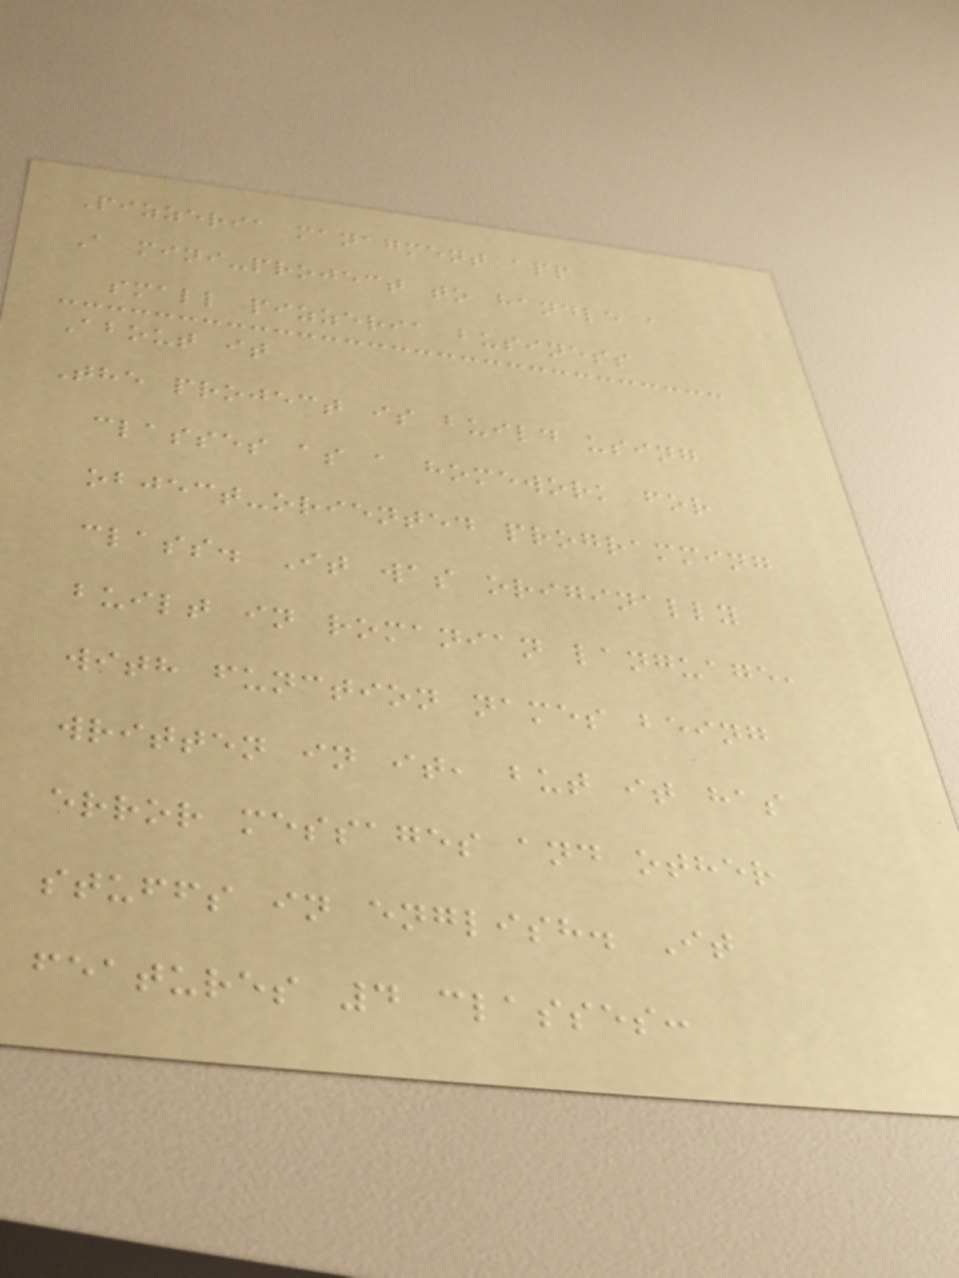Pizzeria managment app
A mini-project to handle a
small pizzeria business
About it
The project is build using
classes as a homework for
object-oriented programming
class. It was originally
built in romanian language,
with function names being
written in it, but it has
error messages and other
stuffs in english. It
features 4 classes:
